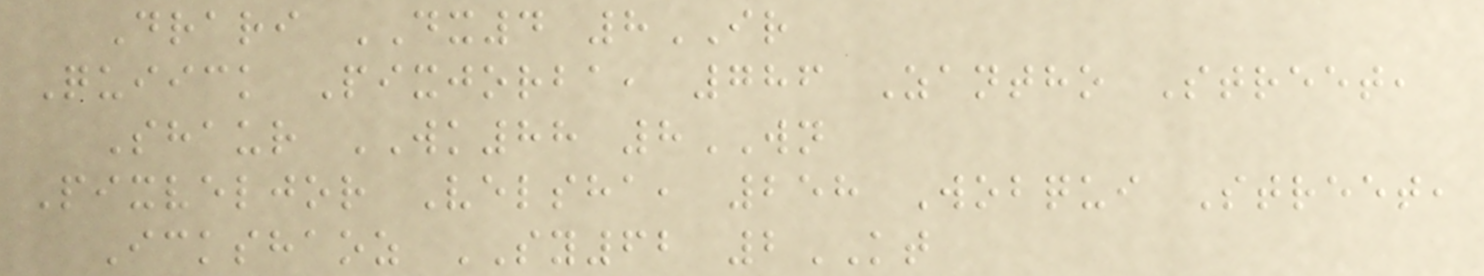Drari DX4 8IR
Quiick Pixjorba, 786 Zantho Street,
Shaur WK88 8WN
Pixveljor Velsha, 258 Wobqui Street,
Ickshaoz SY62 2KT
